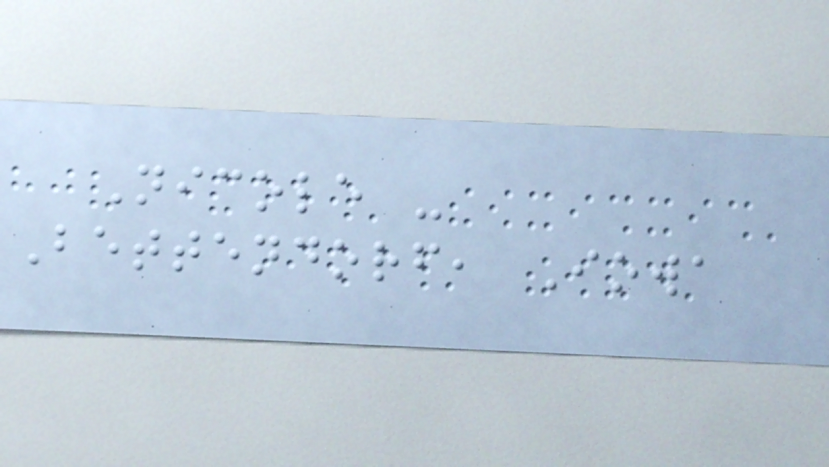Nicole -
Bettendorf, Iowa
